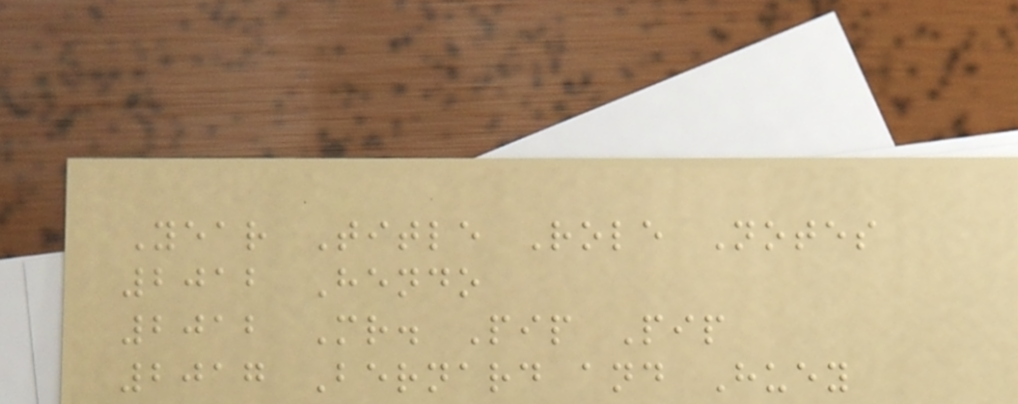Year Title Role Notes
2012 Hendo
2012 Mr. Pip Pip
2017 Bernard and Huey
